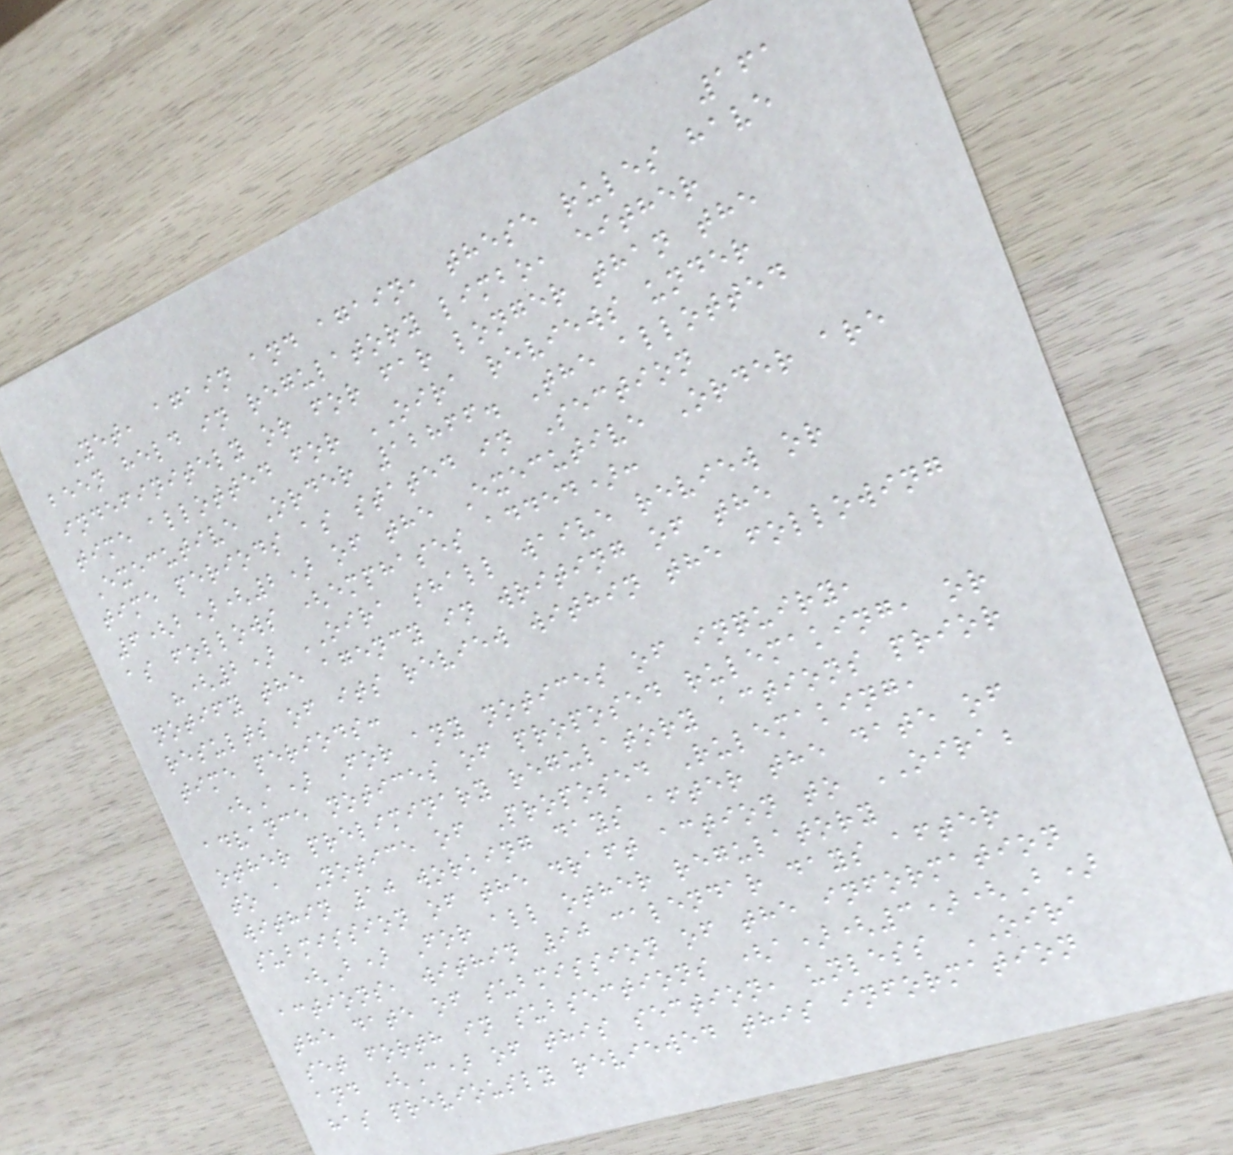161
Yet, again and again, these rules have
been held in regulatory limbo, either
indefinitely or for far longer than the
time allotted for OIRA reviews under
Executive Order 12866. The allotted
time periods as stated in Section
6(b)(2) of the Executive Order are
as follows (emphases added):
"(2) OIRA shall waive review or
notify the agency in writing of the
results of its review within the following
time periods:
(A) For any notices of inquiry,
advance notices of proposed rulemaking, or
other preliminary regulatory actions prior
to a Notice of Proposed Rulemaking,
within 10 working days after the date of
submission of the draft action to OIRA;
(B) For all other regulatory
actions, within 90 calendar days after
the date of submission of the information
set forth in subsections (a)(3)(B)
and (C) of this section, unless OIRA
has previously reviewed this information
